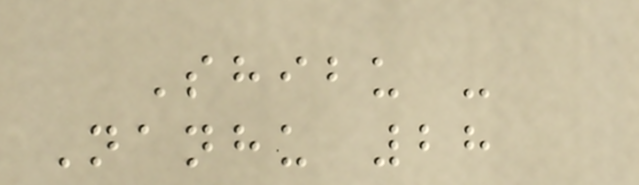Shibu -
Nanhu 28
